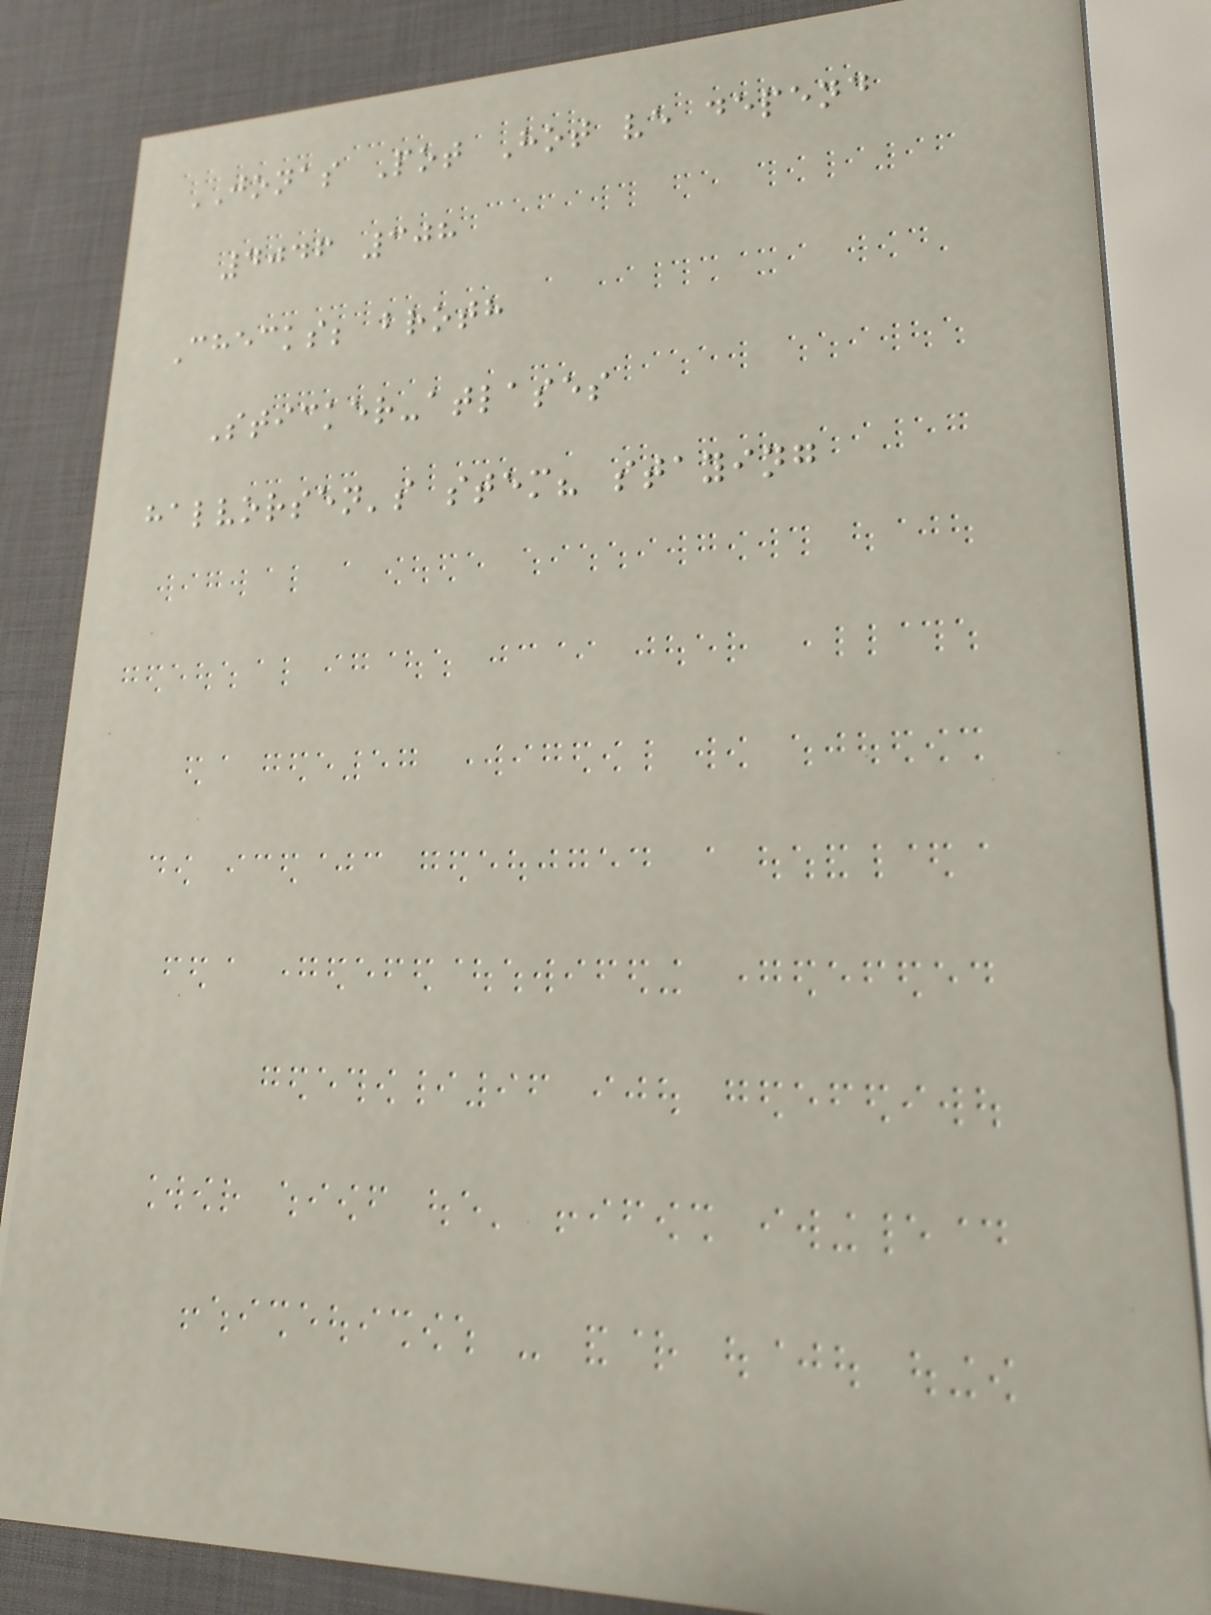JONAS Pot Hot ve depend
4046 308
Checks; broth
Sticker-atlases
halvorsen's stem? staying
